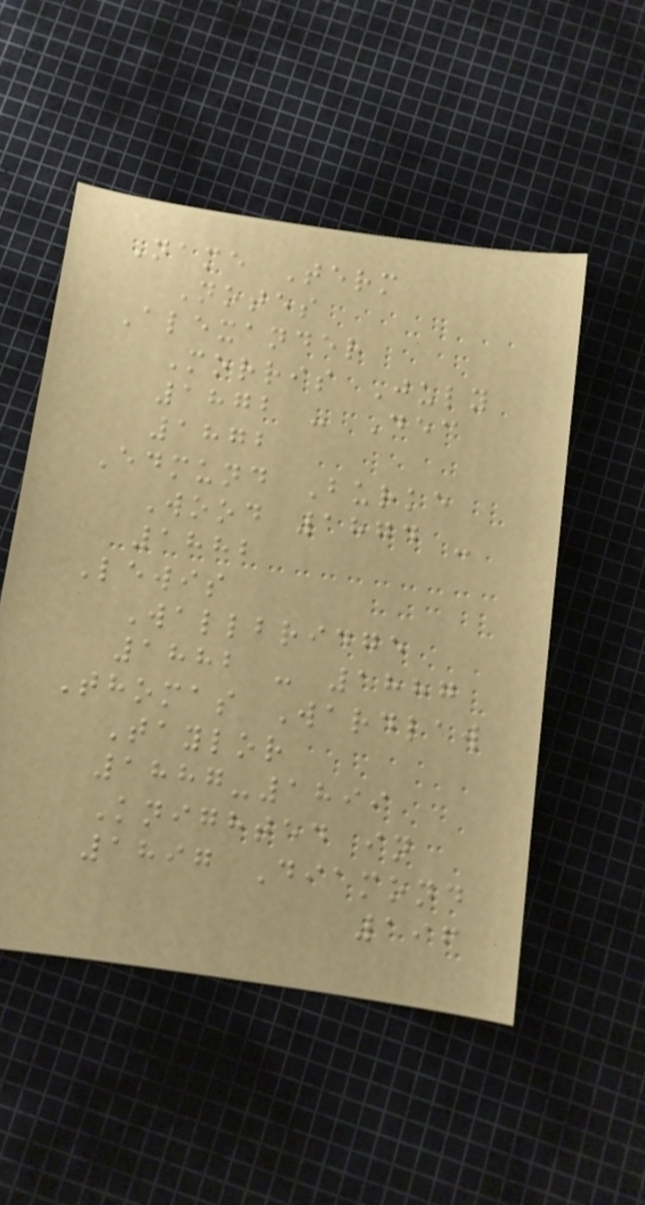Name Term
Notes
Alexander
Morris July
1872 - Dec
1872
Edmund Burke
Wood 1874 -
1882
Lewis
Wallbridge
1882 - 1887
Thomas Wardlaw
Taylor
1887-1899
Knighted in
1897 Diamond
196
